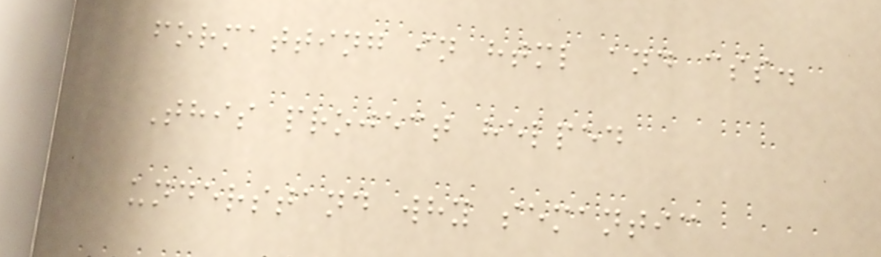formatting in html and css.
This project helped
understand why semantic
